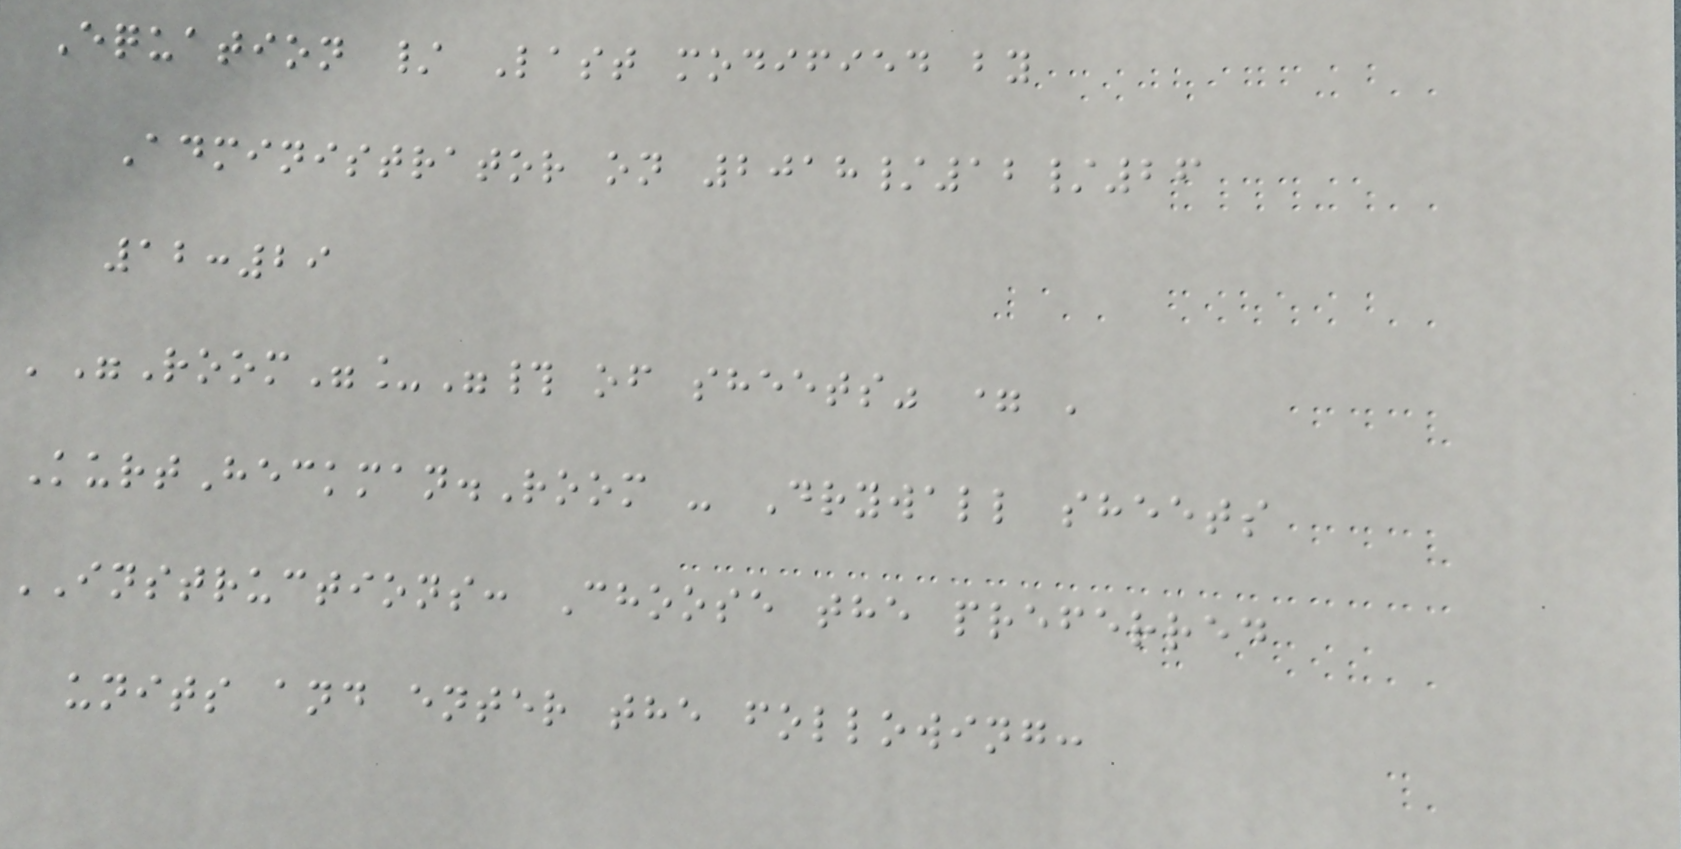Equation / Last modified by
Administrator on 2018/12/26
12:29
'"Room"_"# of sheets" = '
KurtHeckman.Room - Drywall sheets
INSTRUCTIONS: Choose the preferred
units and enter the following:
